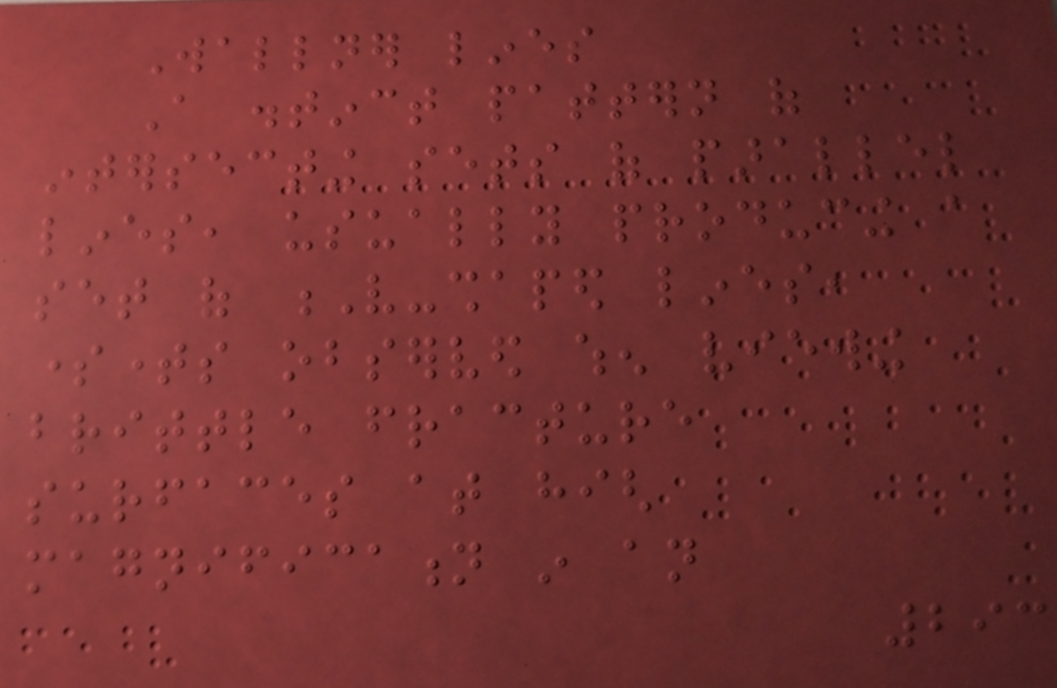Wallner lines
A distinct pattern of
intersecting sets of parallel
lines, usually producing a
set of V-shaped lines,
sometimes observed when viewing
brittle fracture
surfaces at high
magnification in an
293
